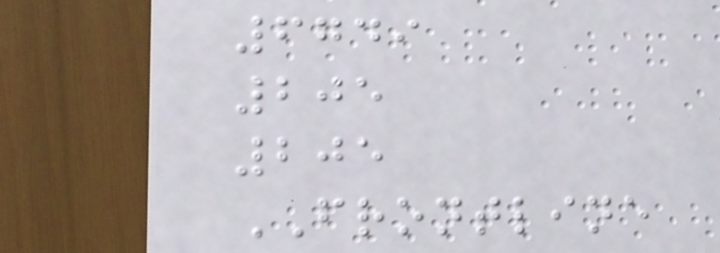6749
205
205
FRONTLINE
